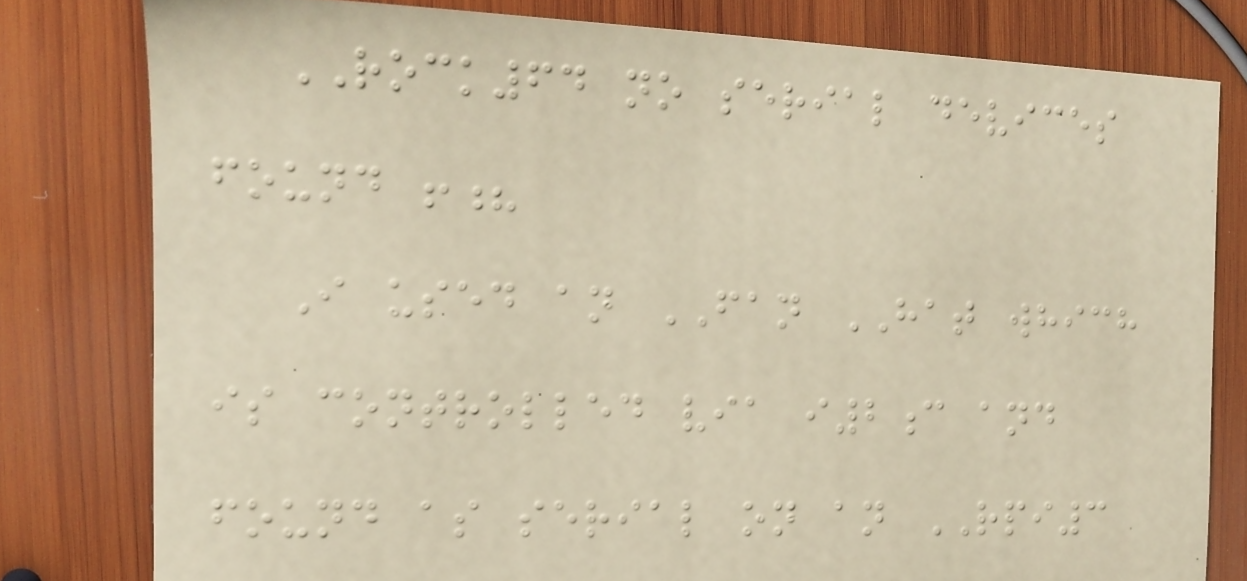ROCK64 no serial devices
found !?
I used an FAN HAT which
is controlled via i2c and
found as serial on an RPI3
